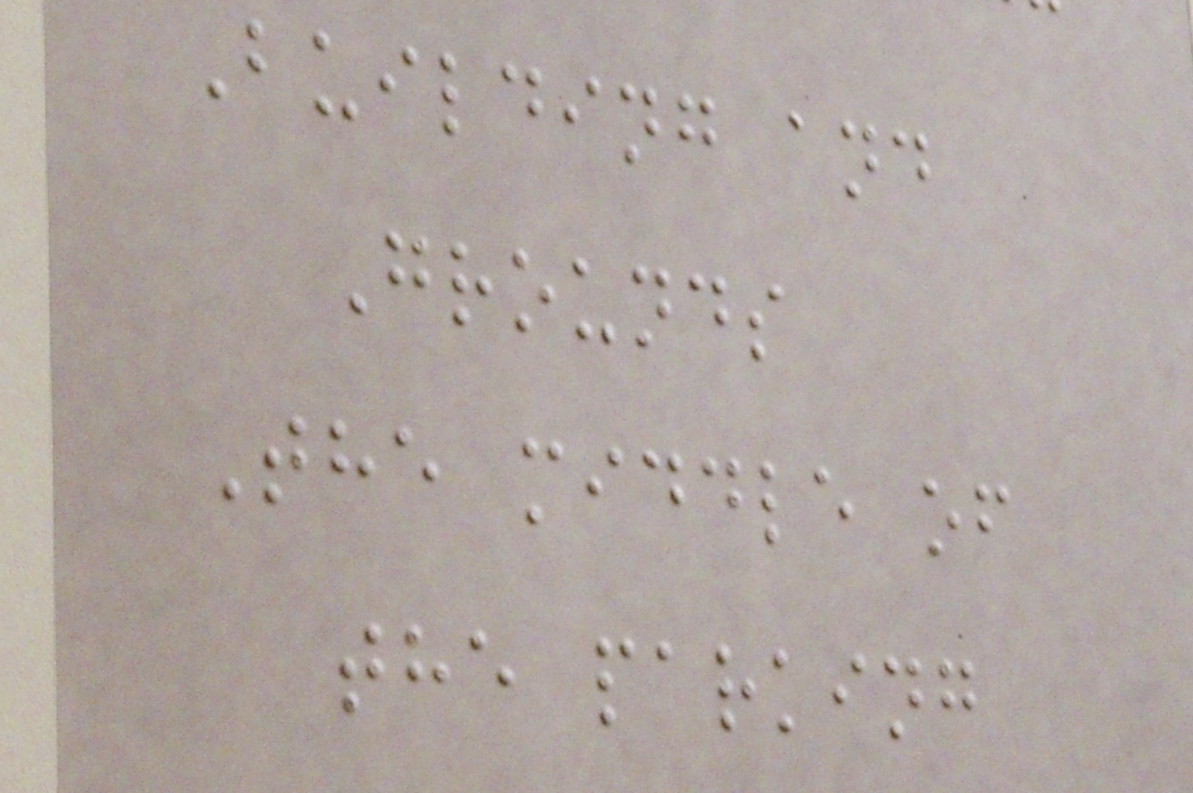Building and
Grounds
The middle of
the parking
